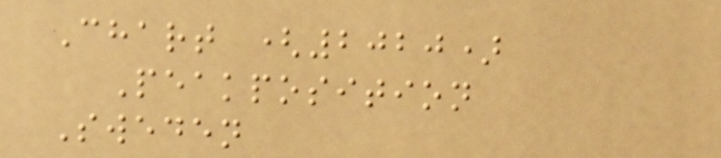Chart (2020)
Peakposition
Sweden
